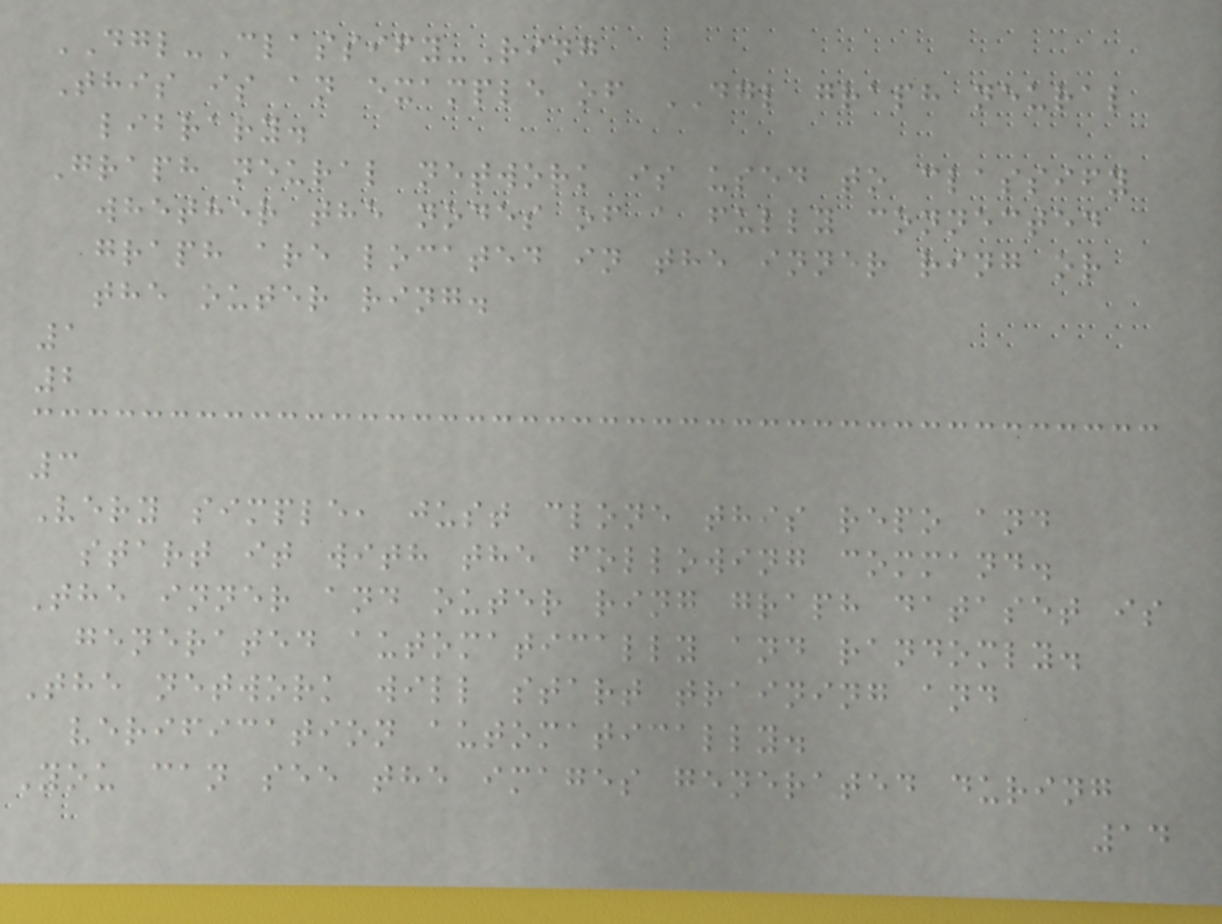DGL-Classify-Ring
This is an example of DGL graph neural
library.
Graph neural network is used to classify
whether the nodes of a fully connected
graph are located in the inner ring or
the outer ring.
1
2
3
Very simple, just clone this repo and
start it with the following command.
The inner and outer ring graph dataset is
generated automatically and randomly.
The network will start training and
verification automatically.
You can see the images generated during
14
